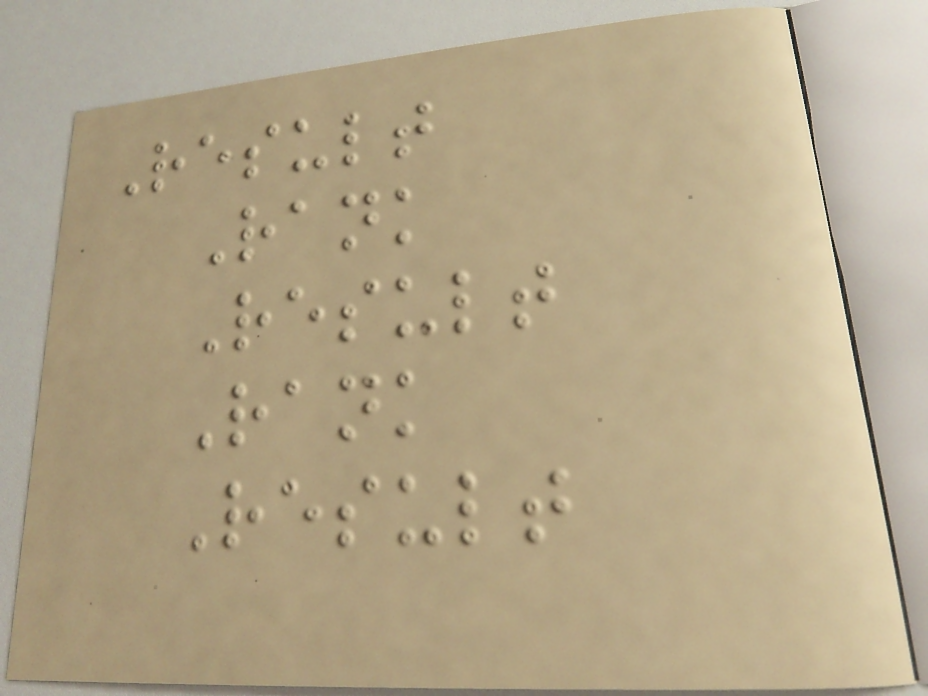Result
Rank
Result
Rank
Result
